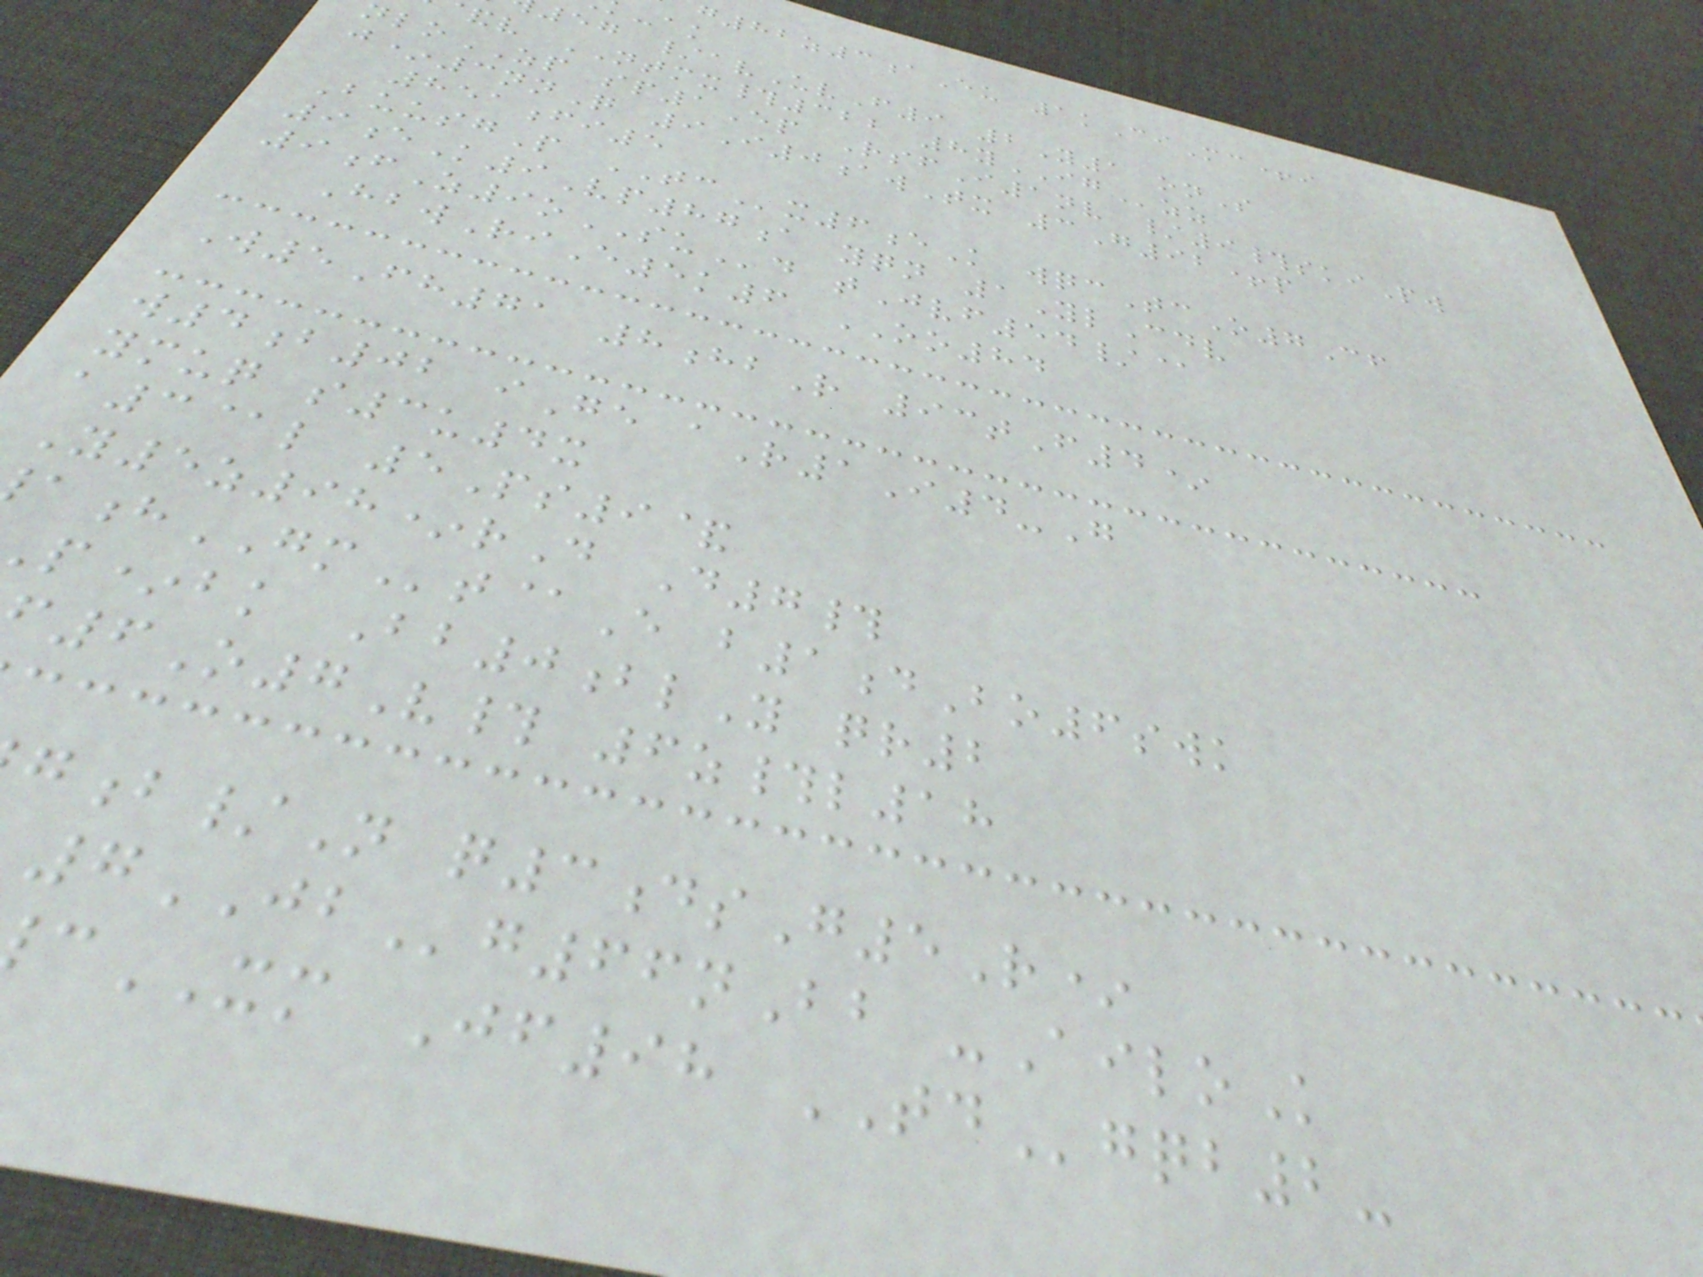g82z3aEu 1kCiMc+i
57 /avUvF9 2Y1 onS
v NTMX#322 8yIGzz
nloZP sp1Ep RsfI1nv /9#skiPw
j*3nnQ 9I0awTx 3G92+p
851fi5
BuusgP TCx6eK wqcTcO7Cf
9eK9Vp87a yqn 1YlCdv
9fZ9oSUd tJvf54/@
HbwRiE5k6 OO84
W5Fh71 8hbR 93tF4*
w4b02 iGe aR1I4-G
ymuq s3u4x
a3@l 5Ps9&
Y5z98*rD D7#
hGMt@E b1dBo6swk
p*bk Bb0blY qr2
6O7V# 6z#l18
b/N q3dsG5R*
7JBg66nBb -AiloK
XM Jf98 TDgqb2-
